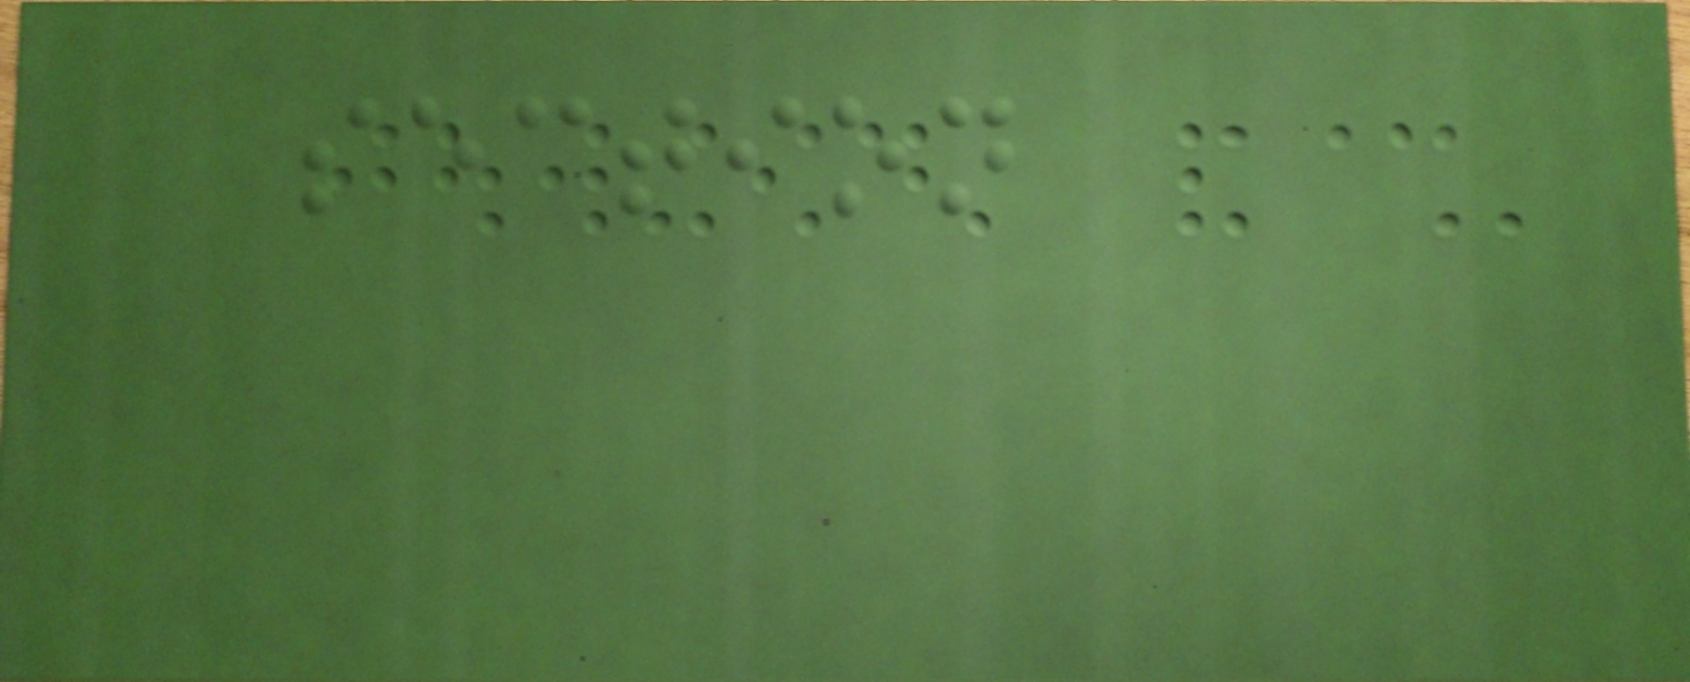section
